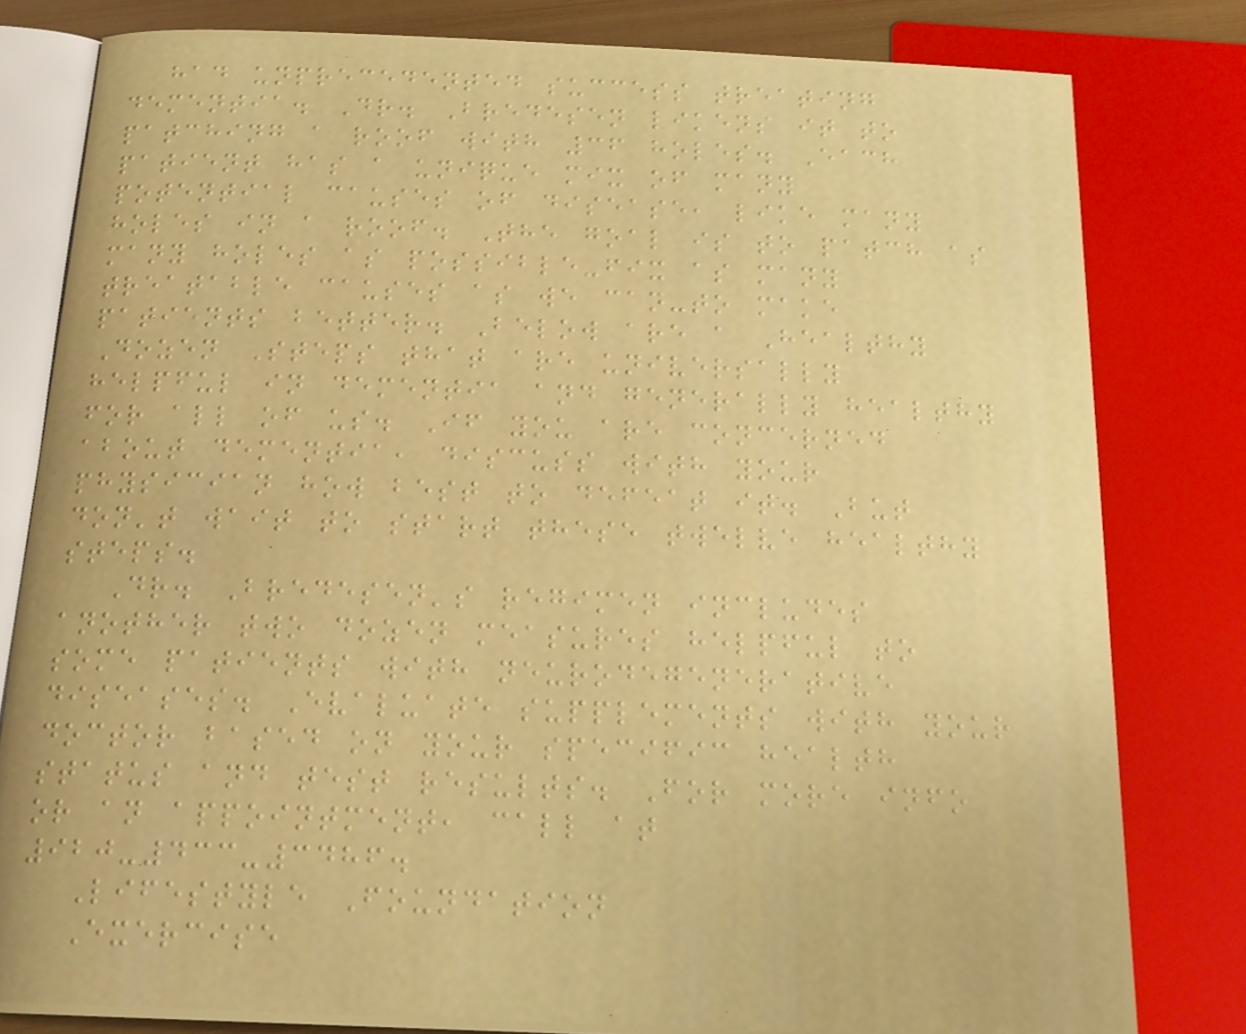had unprecedented success treating
dementia. Dr. Bredesen likens it to
patching a roof with 36 holes. Each
patient has a unique mix of many
potential causes of disease, like many
holes in a roof. The goal is to patch as
many holes as possible-fix as many
treatable causes as we can-to make
patients better. Below are a Healthy
Dozen Steps that are universally
helpful in dementia and generally healthy
for all of us. If you are concerned
about dementia, discuss with your
physician how best to defeat it. But
don't wait to start these twelve healthy
steps.
Dr. Bredesen's regimen includes
another two dozen measures helpful to
some patients with neurodegenerative
diseases. Evaluate supplements with your
doctor based on your specific health
status and test results. For more info
or an appointment, call at
920-433-3486.
Lifestyle Foundation
Exercise
